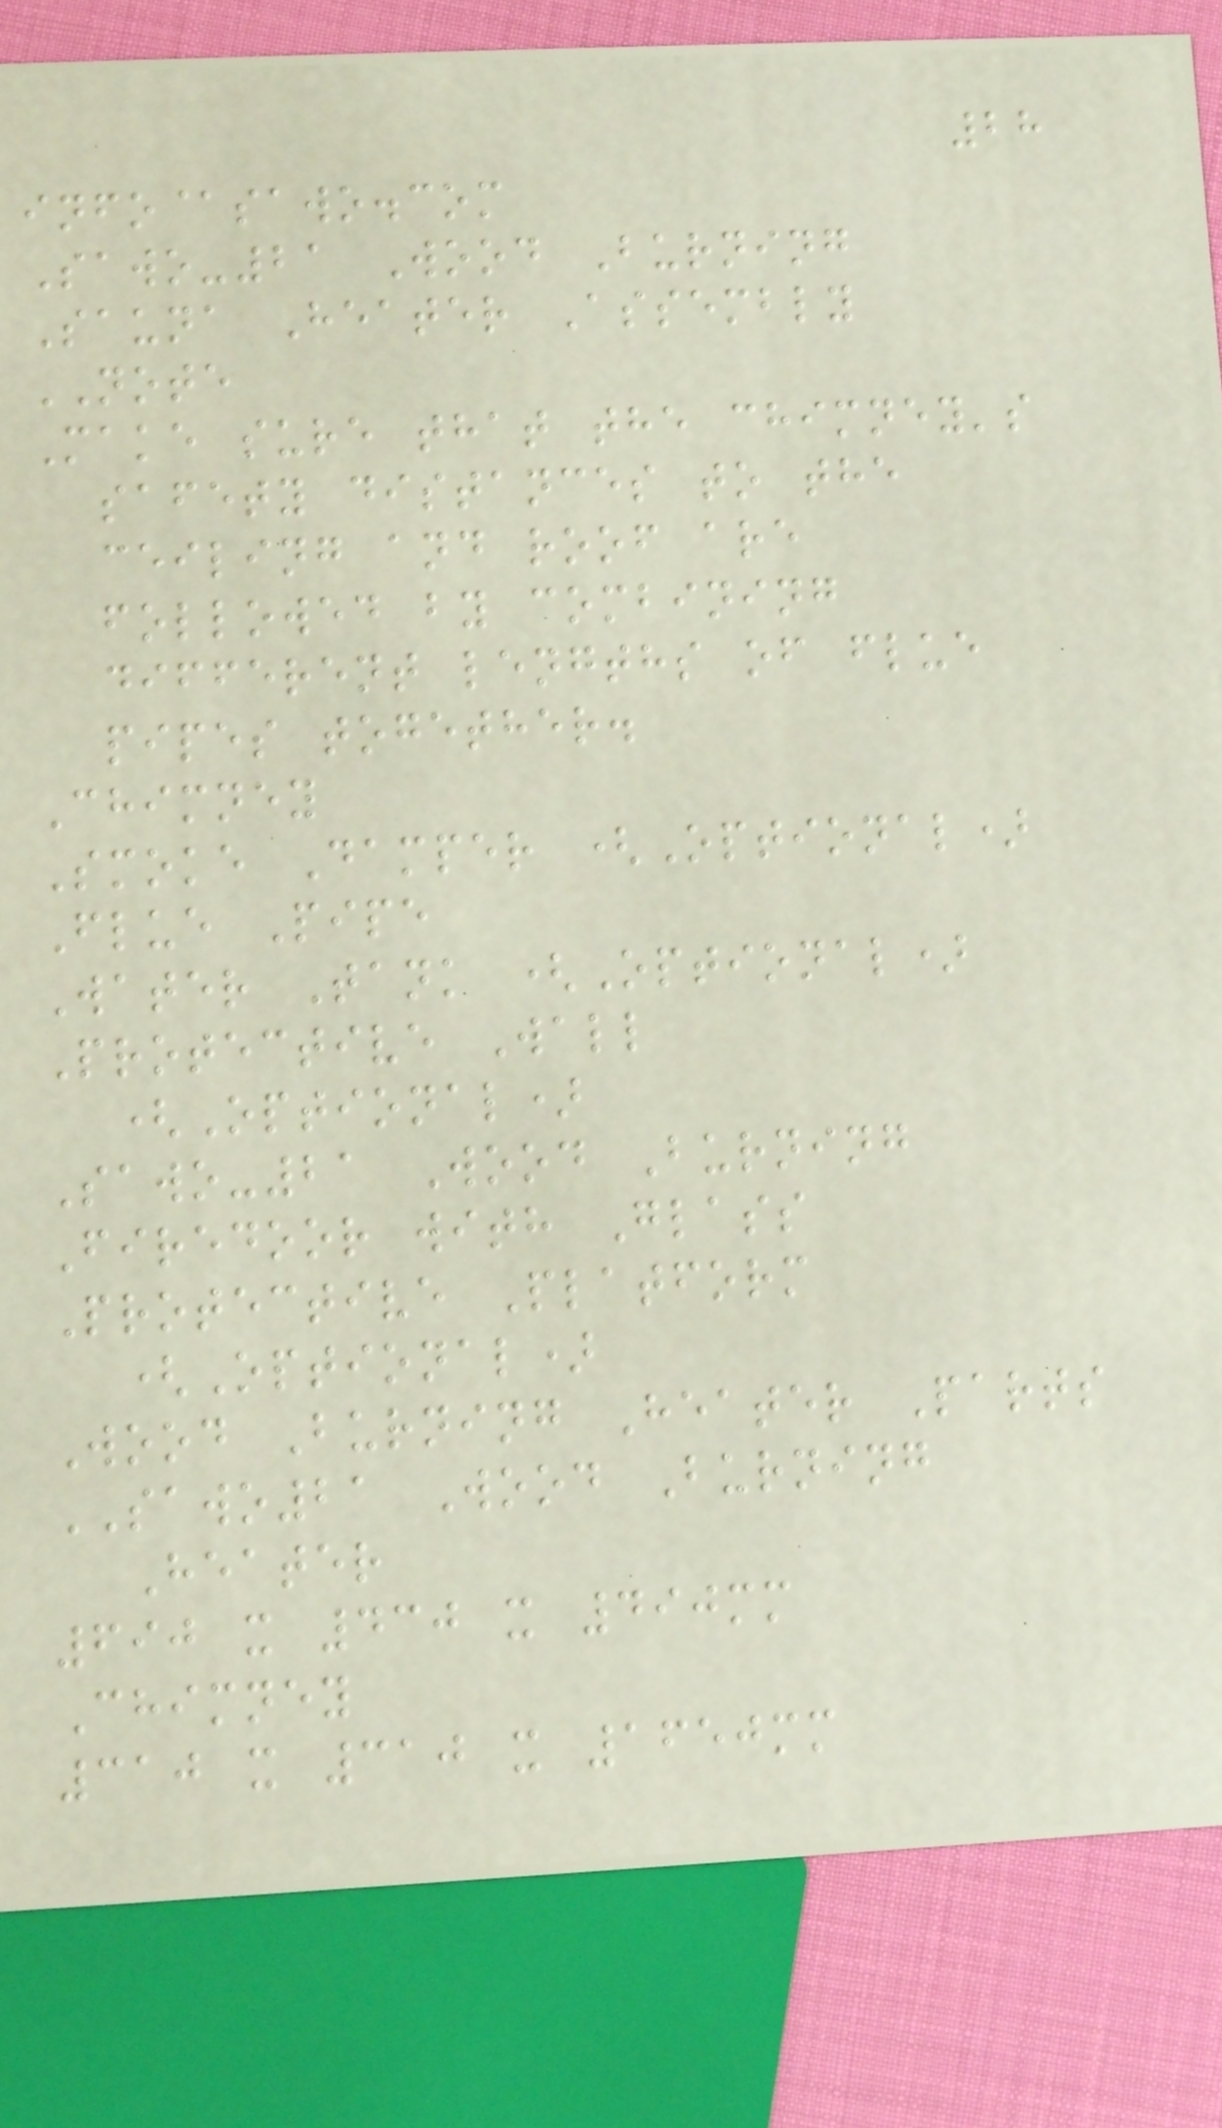28
info@sawo.com
Sawo-21 Wood Burning
Sauna Heater Assembly
NOTE
Make sure that the chimney's
safety distances to the
ceiling and roof are
followed by combining
different lengths of flue
pipes together.
Chimney
Smoke Damper (Optional)
Flue Pipe
Water Tank (Optional)
Protective Wall
(Optional)
Sawo-21 Wood Burning
Firedoor with Glass
Protective Platform
(Optional)
Wood Burning Heater Parts
SAWO21 Wood Burning
Heater
690 x 430 x 490mm
Chimney
310 x 310 x 1650mm
